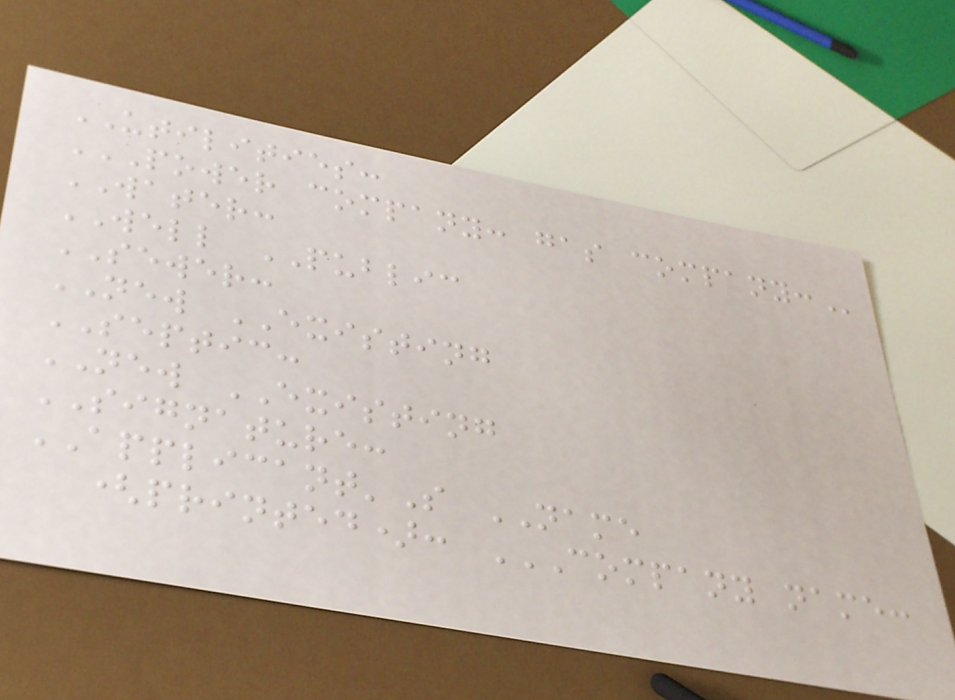UTILITIES:
POWER COMPANY: GAS COMPANY:
WATER:
WELL PUBLIC
SEWER:
NEW EXISTING
SEPTIC:
NEW EXISTING
SIGNATURE:
APPLICANT'S NAME
(printed): COMPANY NAME:
